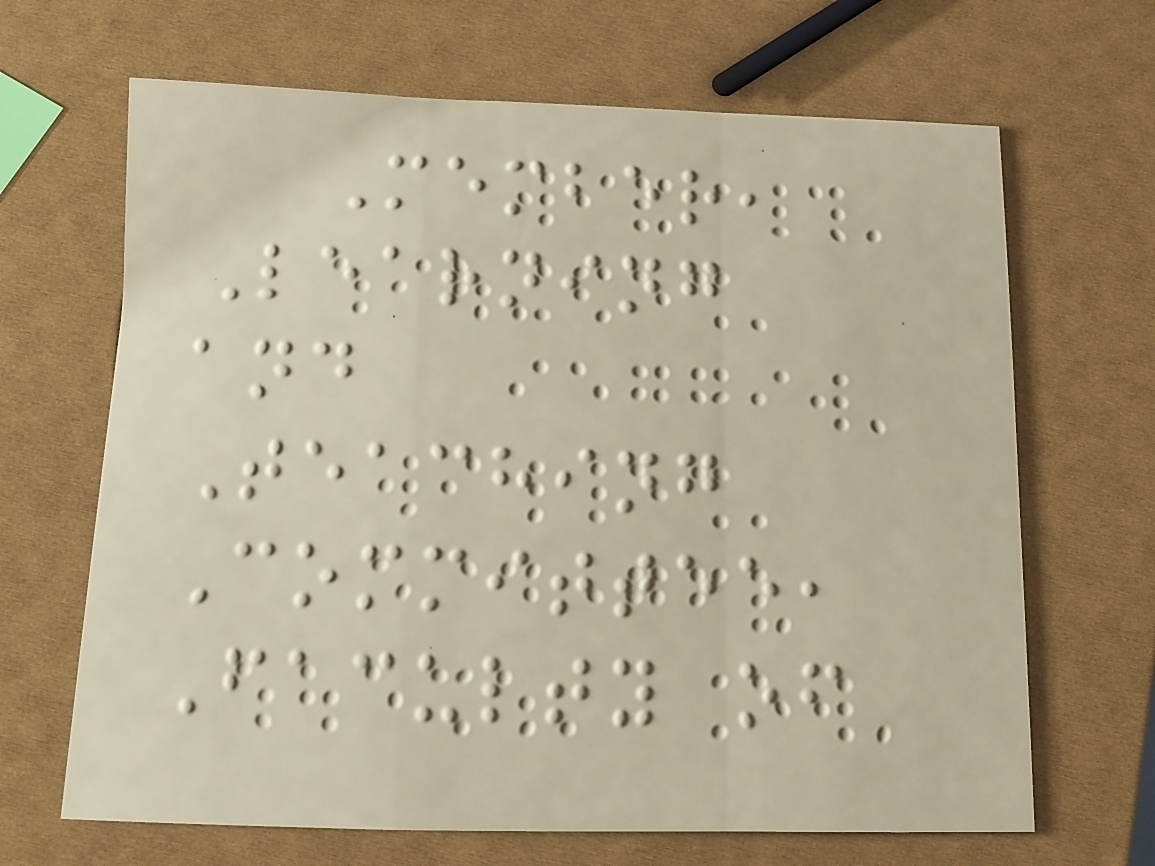Member,
Learning
and
Teaching
Committee,
Faculty of
